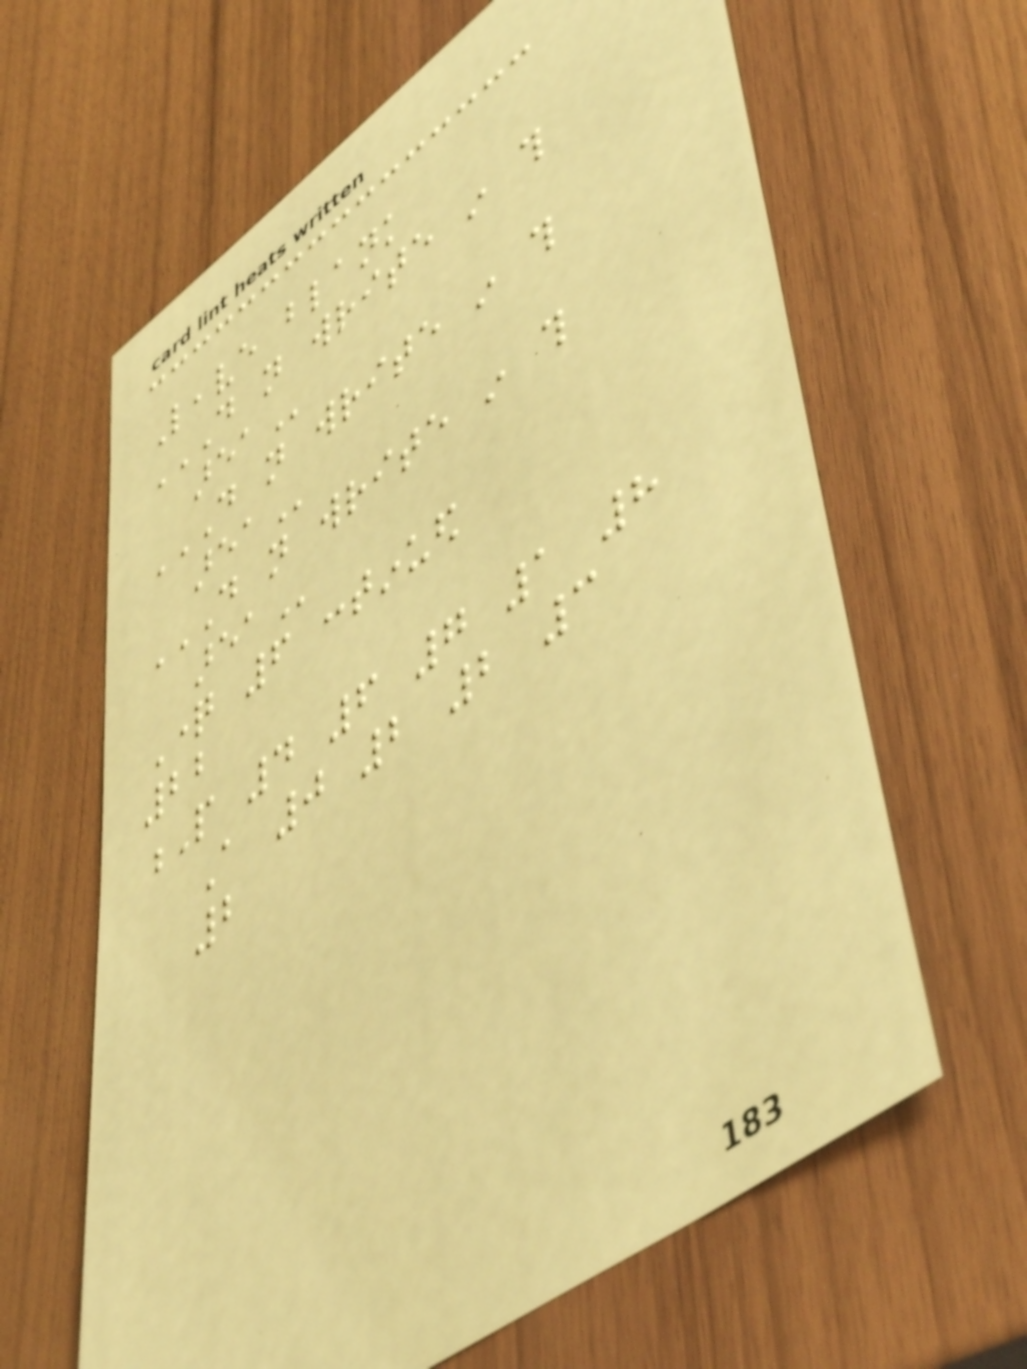Leave blank
DO NOT WRITE IN THIS
AREA
DO NOT WRITE IN THIS
AREA
DO NOT WRITE IN THIS
AREA
Question 6 continued
22
P 4 6 7 1 8
A 0 2 2 3
2
